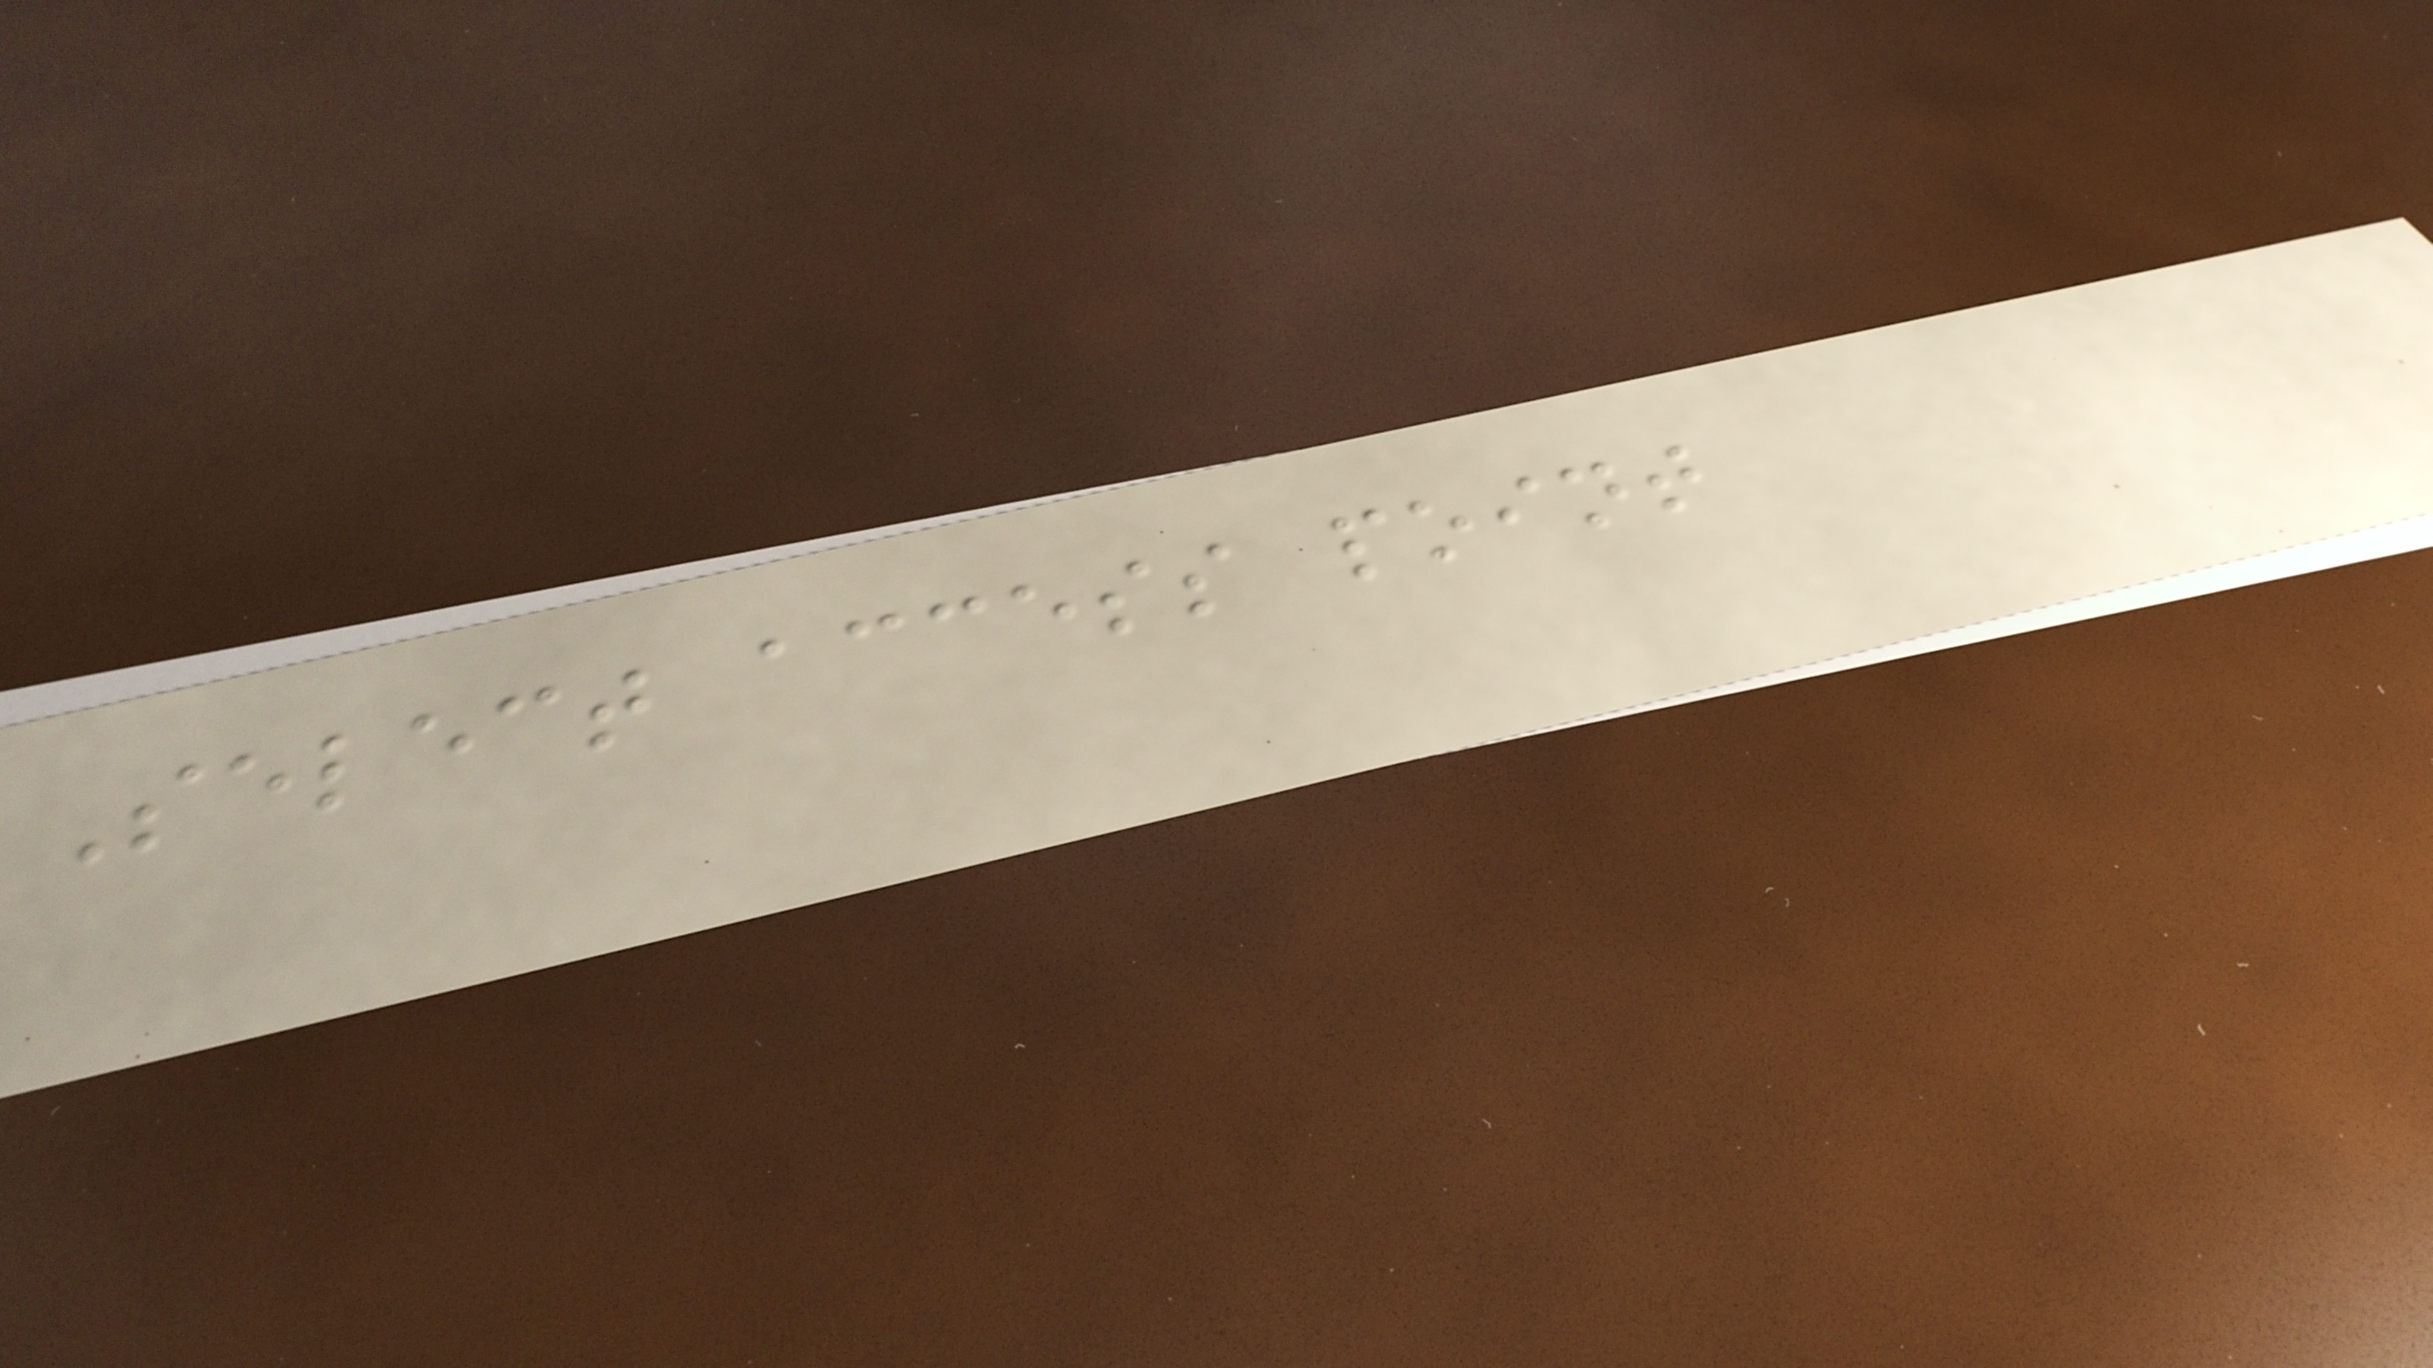Select access point
